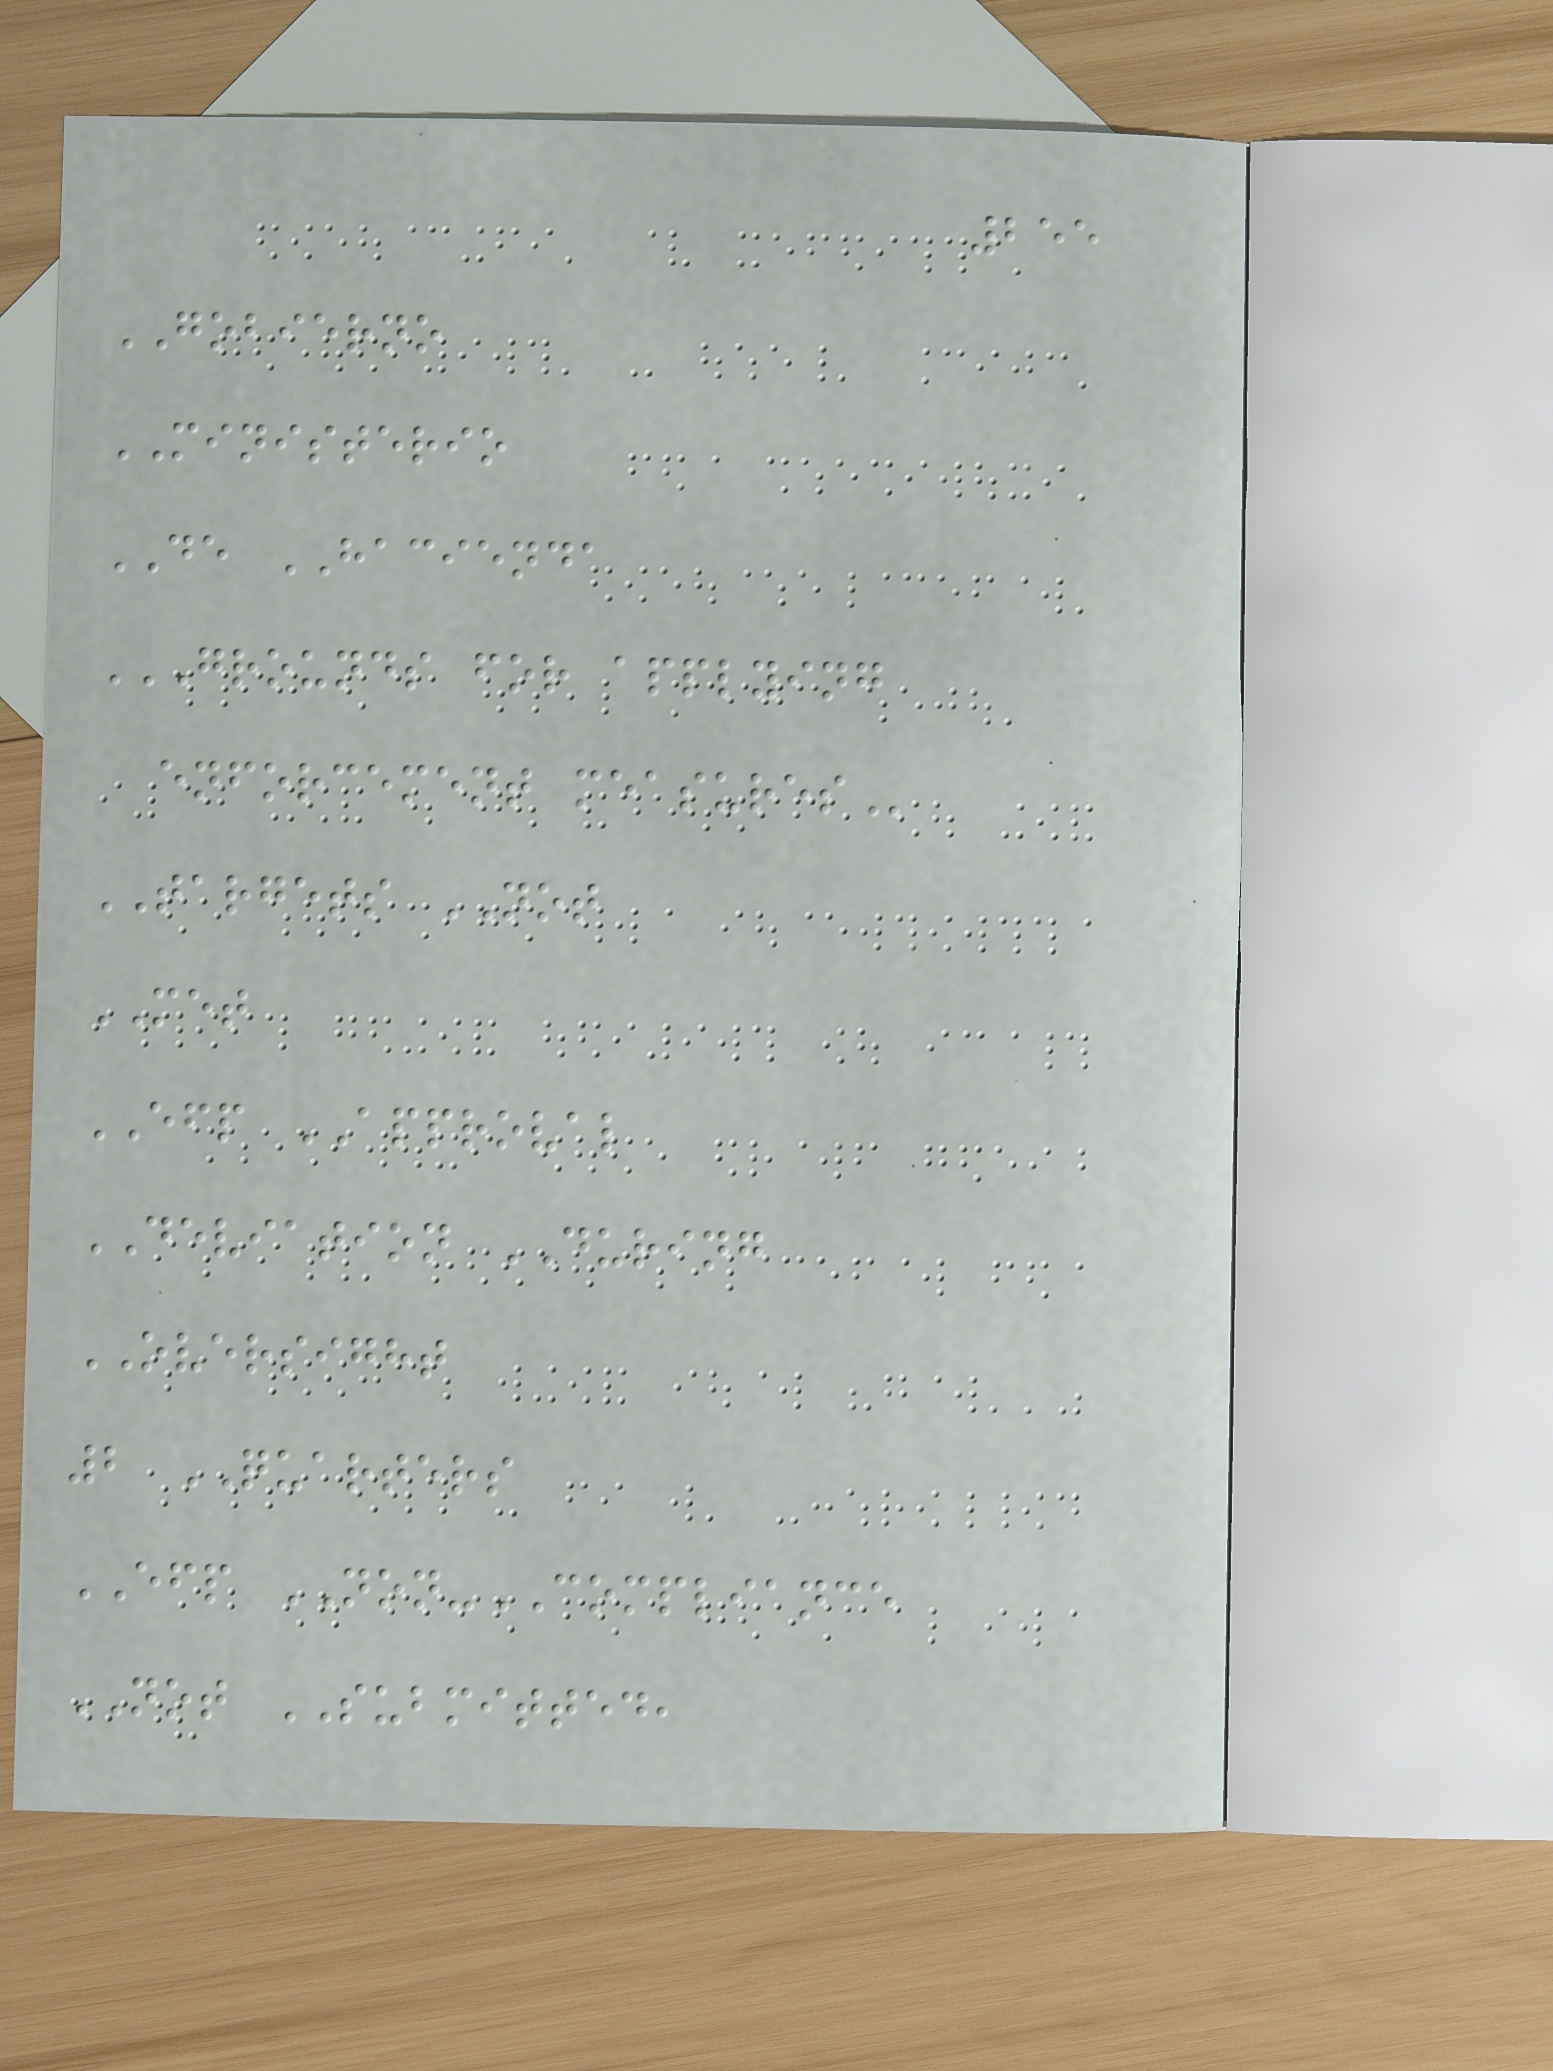255
GOBIERNO
MINISTERIO
DE HACIENDA
GROUNDS FOR APPLYING
ENFORCEMENT MEASURES
TARGETS NOT
MET
EFP APPROVAL
DEVIATION DURING
OVERSIGHT
2 QUARTERS
EFP NON-COMPLIANCE
NOT SUBMITTED,
